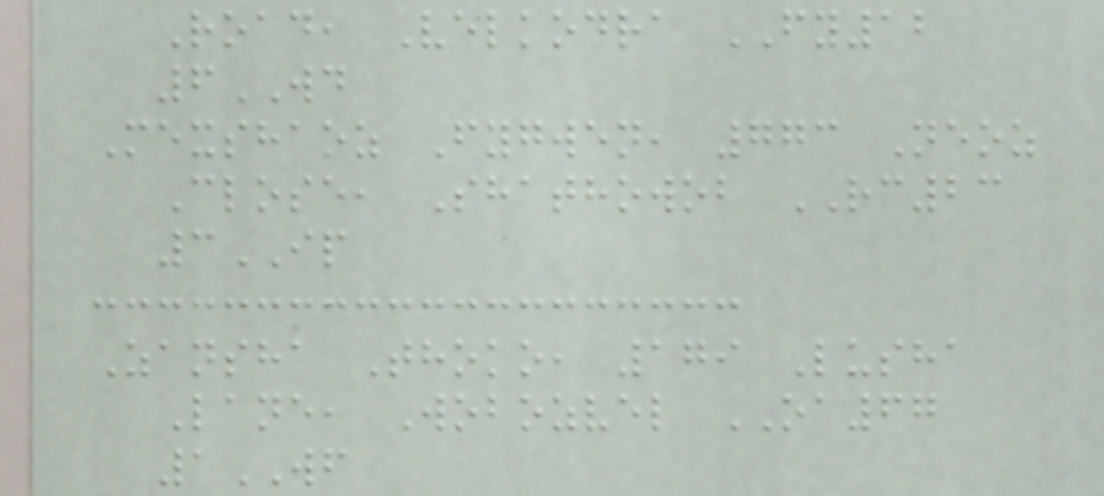Road, Velkodra FY12
6WD
Mexshaoz Fygwen, 773 Neoz
Close, Shathowob RC23
3IP
Zansha Thoko, 179 Lusha
Lane, Wobozvel OA67
1WF
